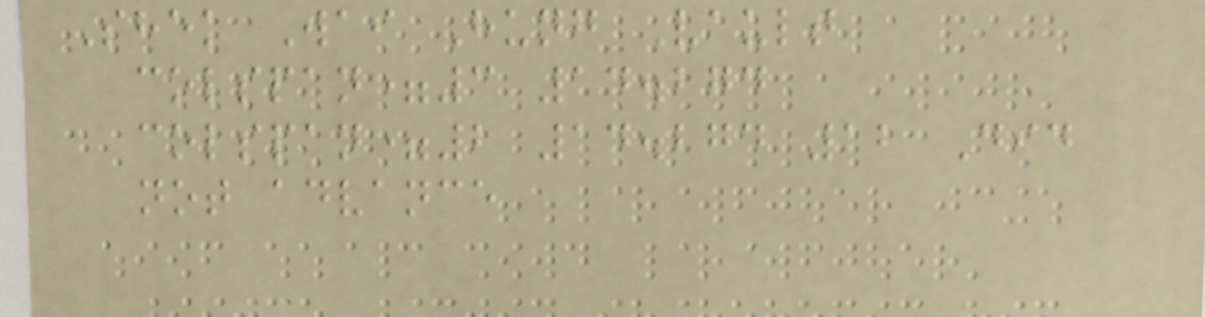Shek Wai Hung Vault
colspan=3 14.274
colspan=2 14.274 12 Did
not advance
